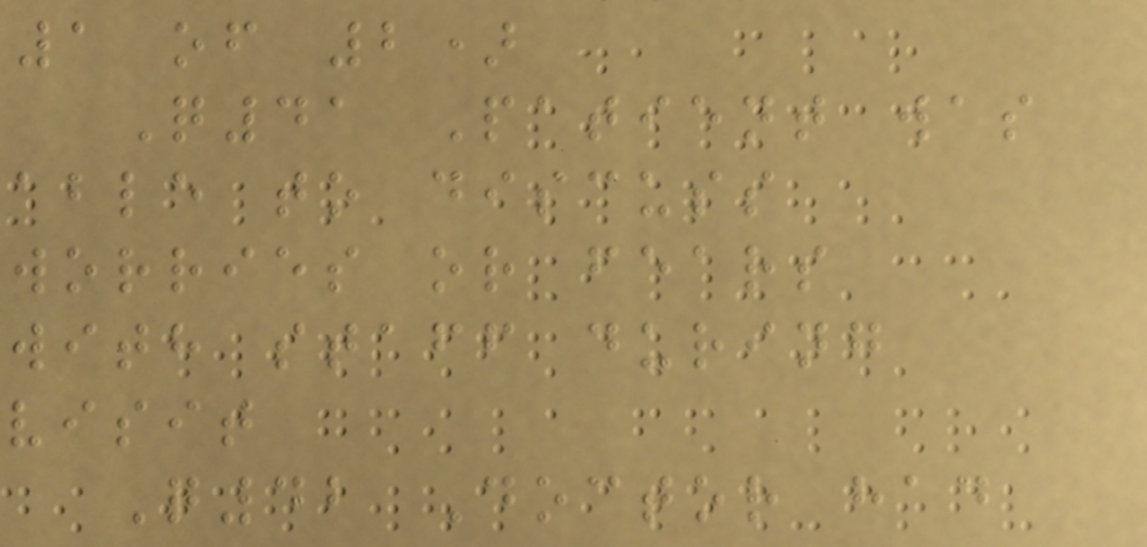1 of 2)
Q41 Patient was
able to discuss
worries or fears
with staff during
visit
Q42 Doctor had
